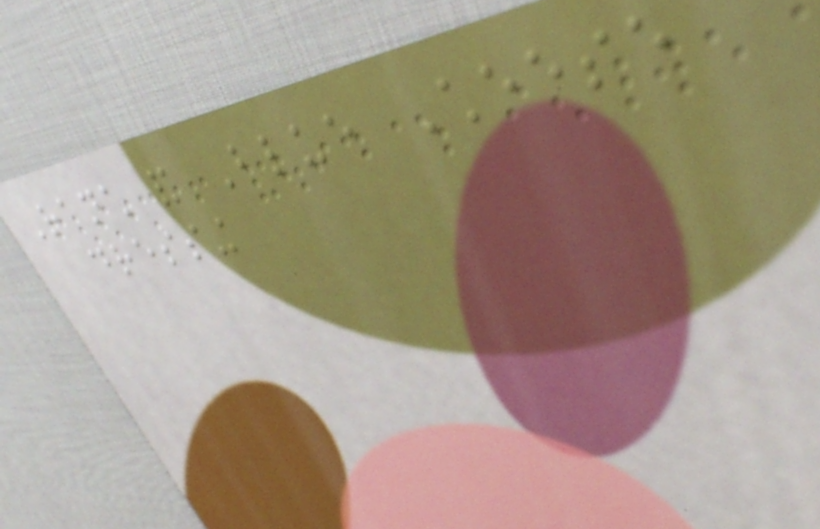Ranch and Blue Cheese
dressing
